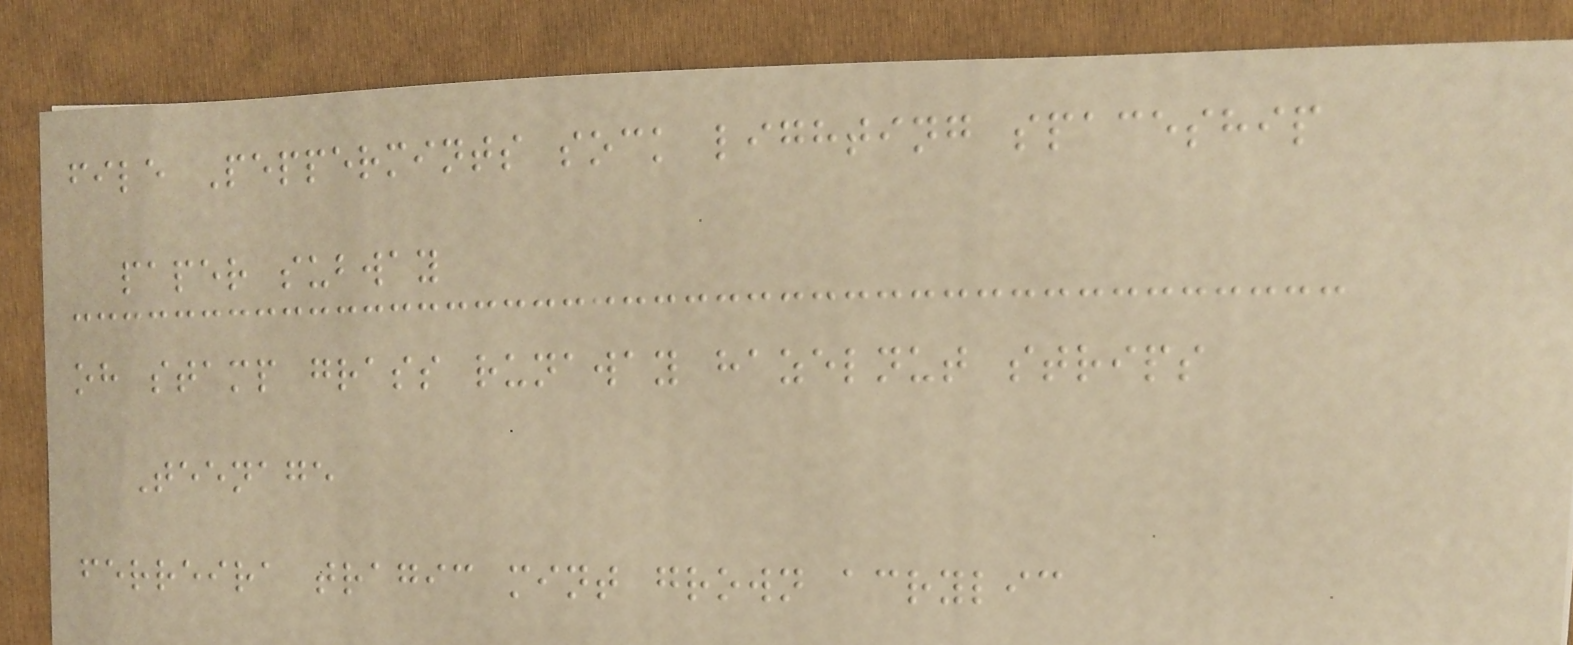file Peppermints sock lighting spaceship
paper subway
oh stamp grass runaway hazelnut strips
Teenage
ferreira tragic mint grown acrylic
